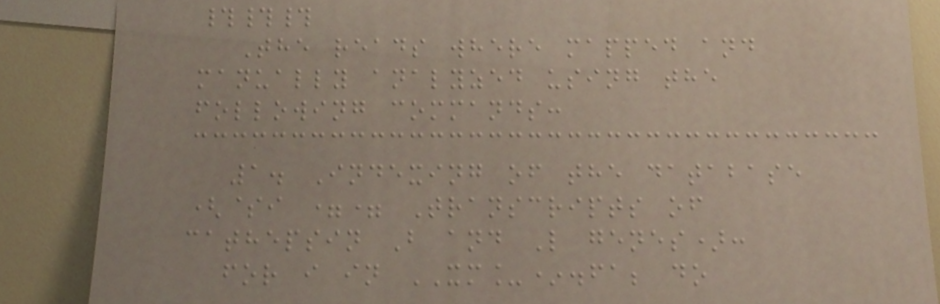###
The reads where mapped and
manually analyzed using the
following commands:
1. Indexing of the database
($i == Transcripts of
cathepsin B and L genes):
for i in XM_*.fa; do
